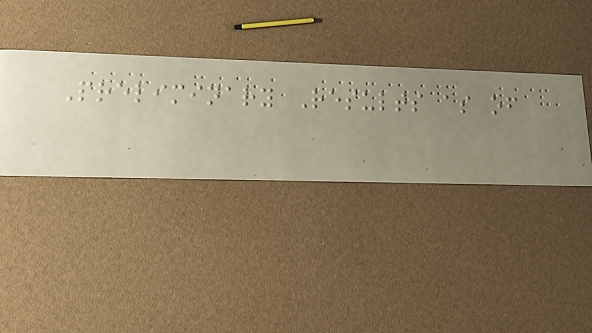Preliminary Results as of
